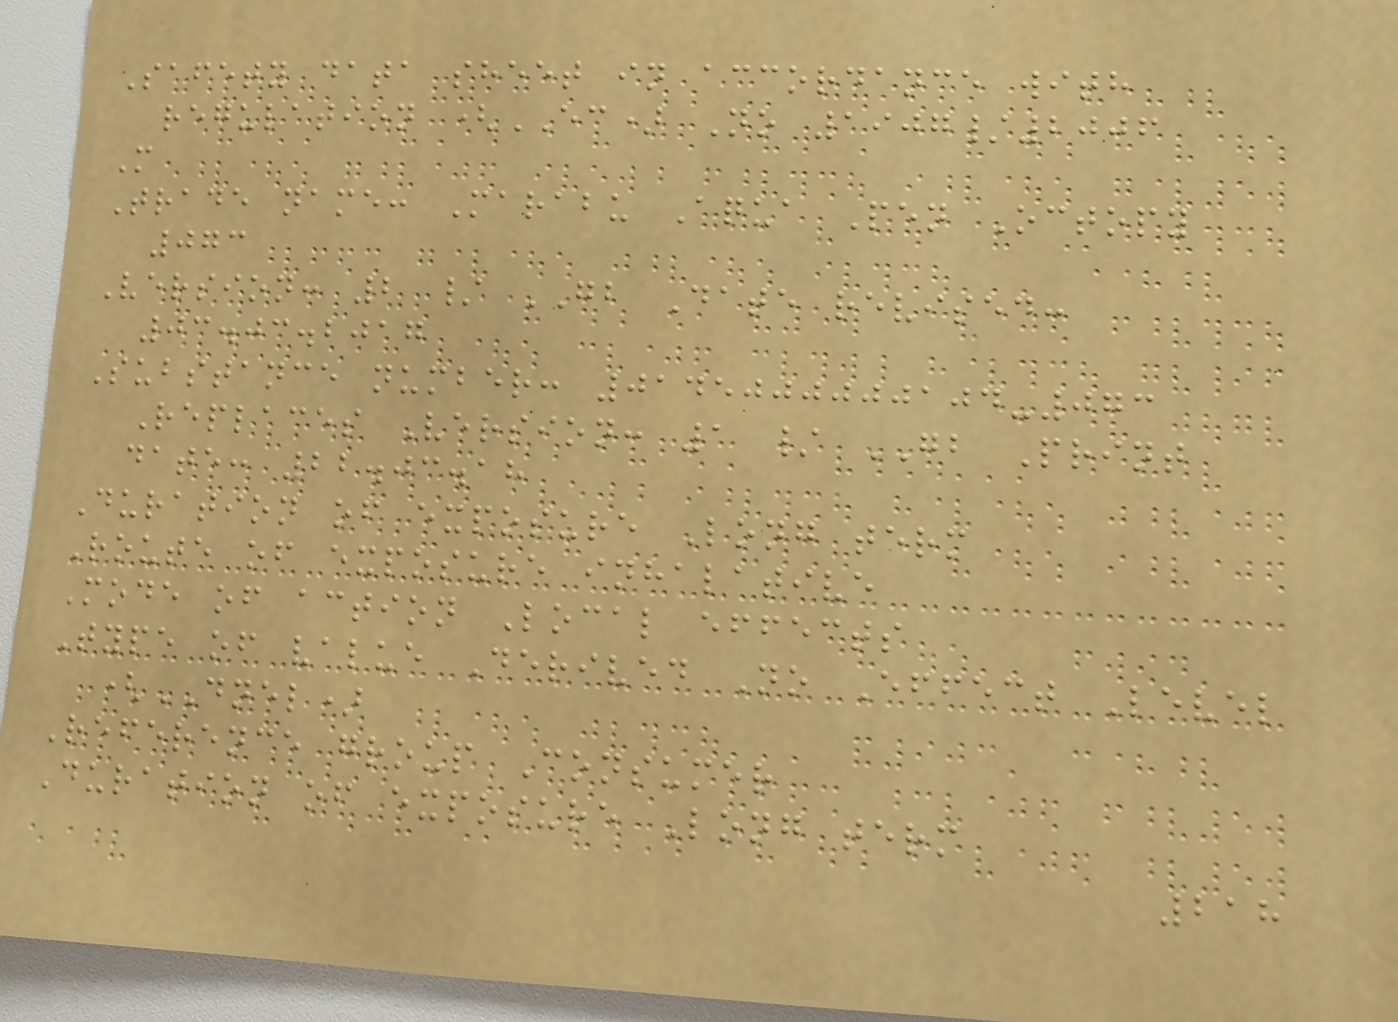Safety data sheet in accordance with
regulation (EC) No 1907/2006
M
Trade name: Marabu Aqua Pen Octopy
073
Version: 2 / GB Date revised:
03.03.2017
Substance number: 0145000000104-073
Replaces Version: 1 / GB Print
date: 22.03.18
Duration of exposure Long term
Route of exposure inhalative
Mode of action Local effects
Type of value Derived No Effect Level
(DNEL)
Reference group Consumer
Duration of exposure Long term
218
